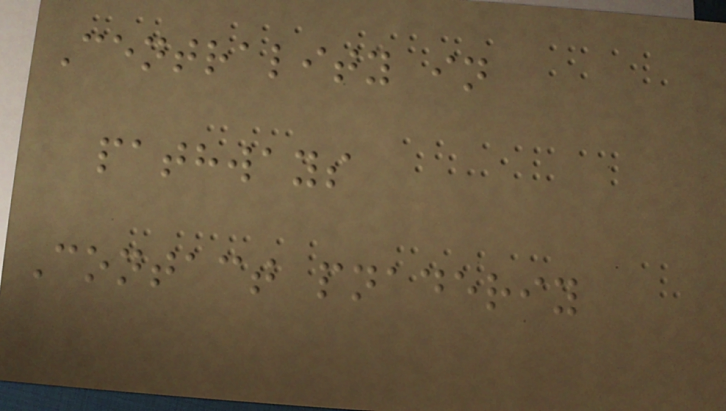Centrality in
pathways
Contact pnaderiy
